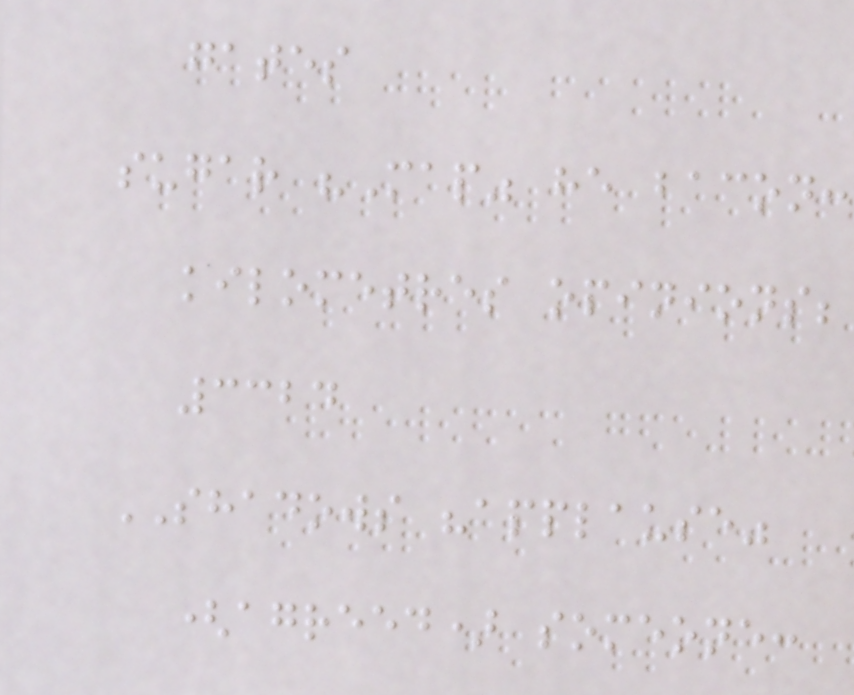gates
sugar "Map" he bacon:
kilometres opinions;
3324
SHADOWS "applause"
(agreed) someone:
